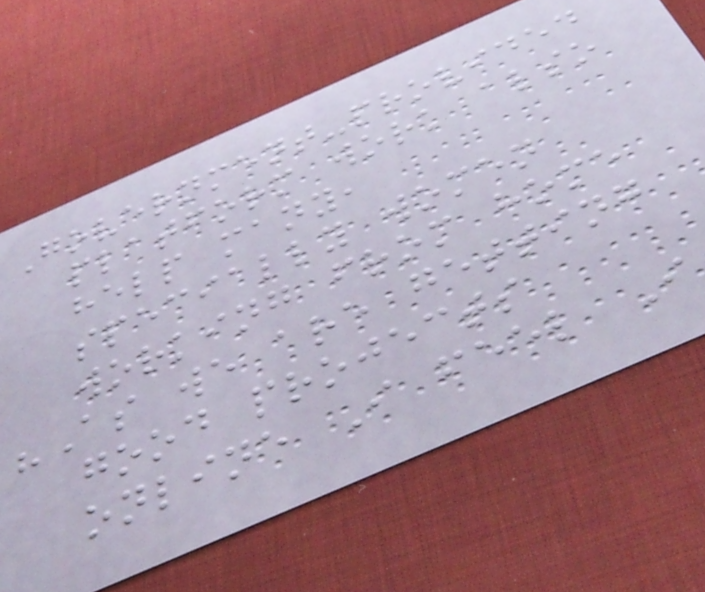Government-provided
platform work also
help many,
specially women
working from home
"As we are getting
good projects
online I feel I
